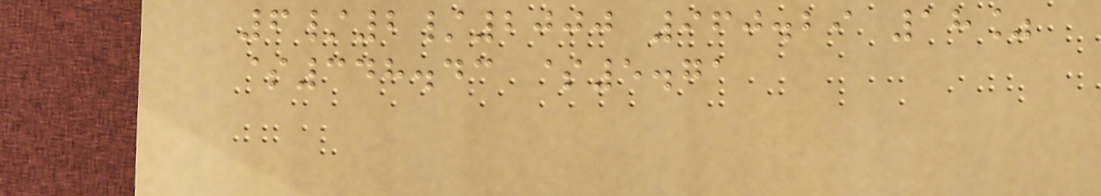6/2/2000 960.29 18%
$348.43 $5.71
